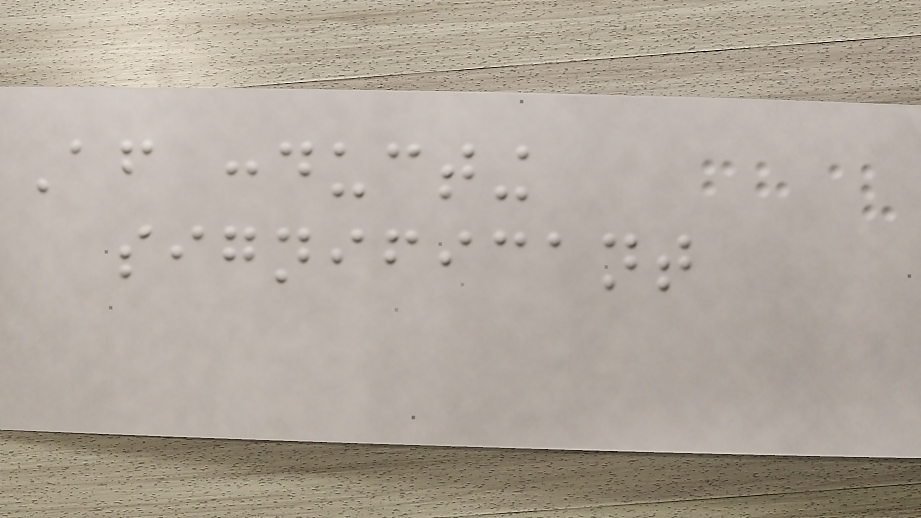After conducting
significant
